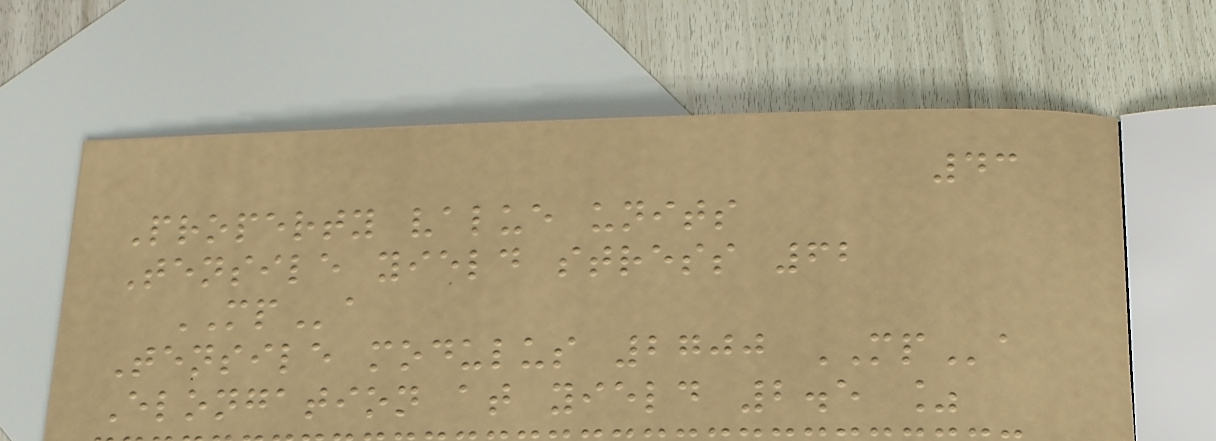43
Property value units
Tensile yield stress 62
MPa
Tensile modulus 2700 MPa
Elongation at yield 2.5 %
